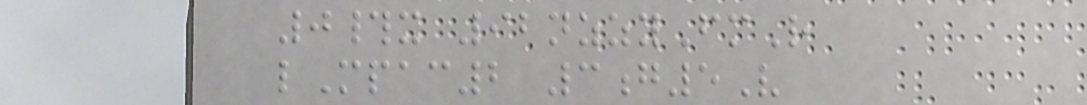0#x 92nzzyFmR
lMpac2 3g5V
